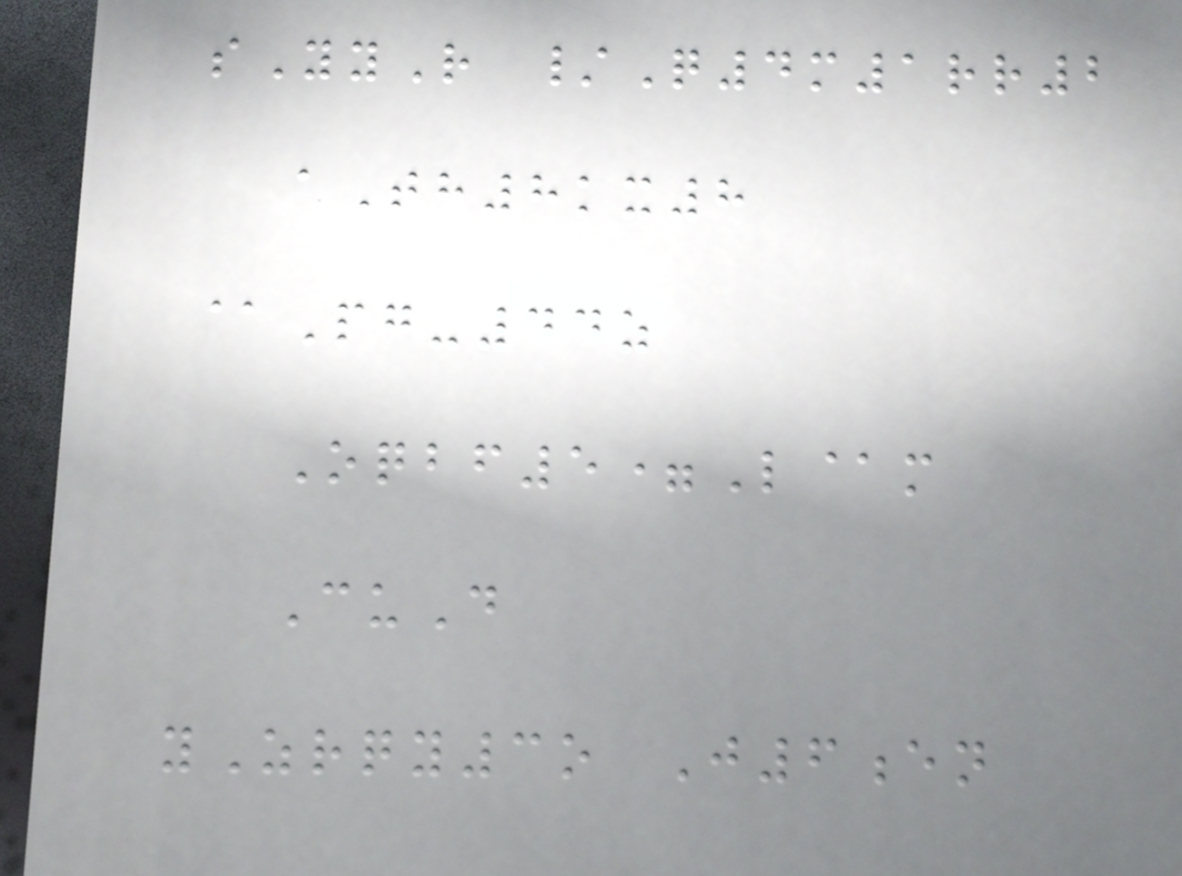sYyR /Q4m1rr2
aTh8kx8
@Pg-44z
Oqbf5=L@m
CuD
yZrqy3o J6en
